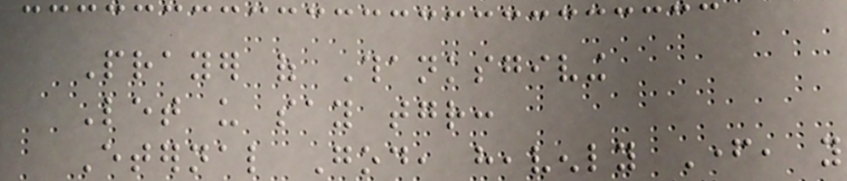Prayer of Thanksgiving
Let us say together:
Eternal God, heavenly Father, you
